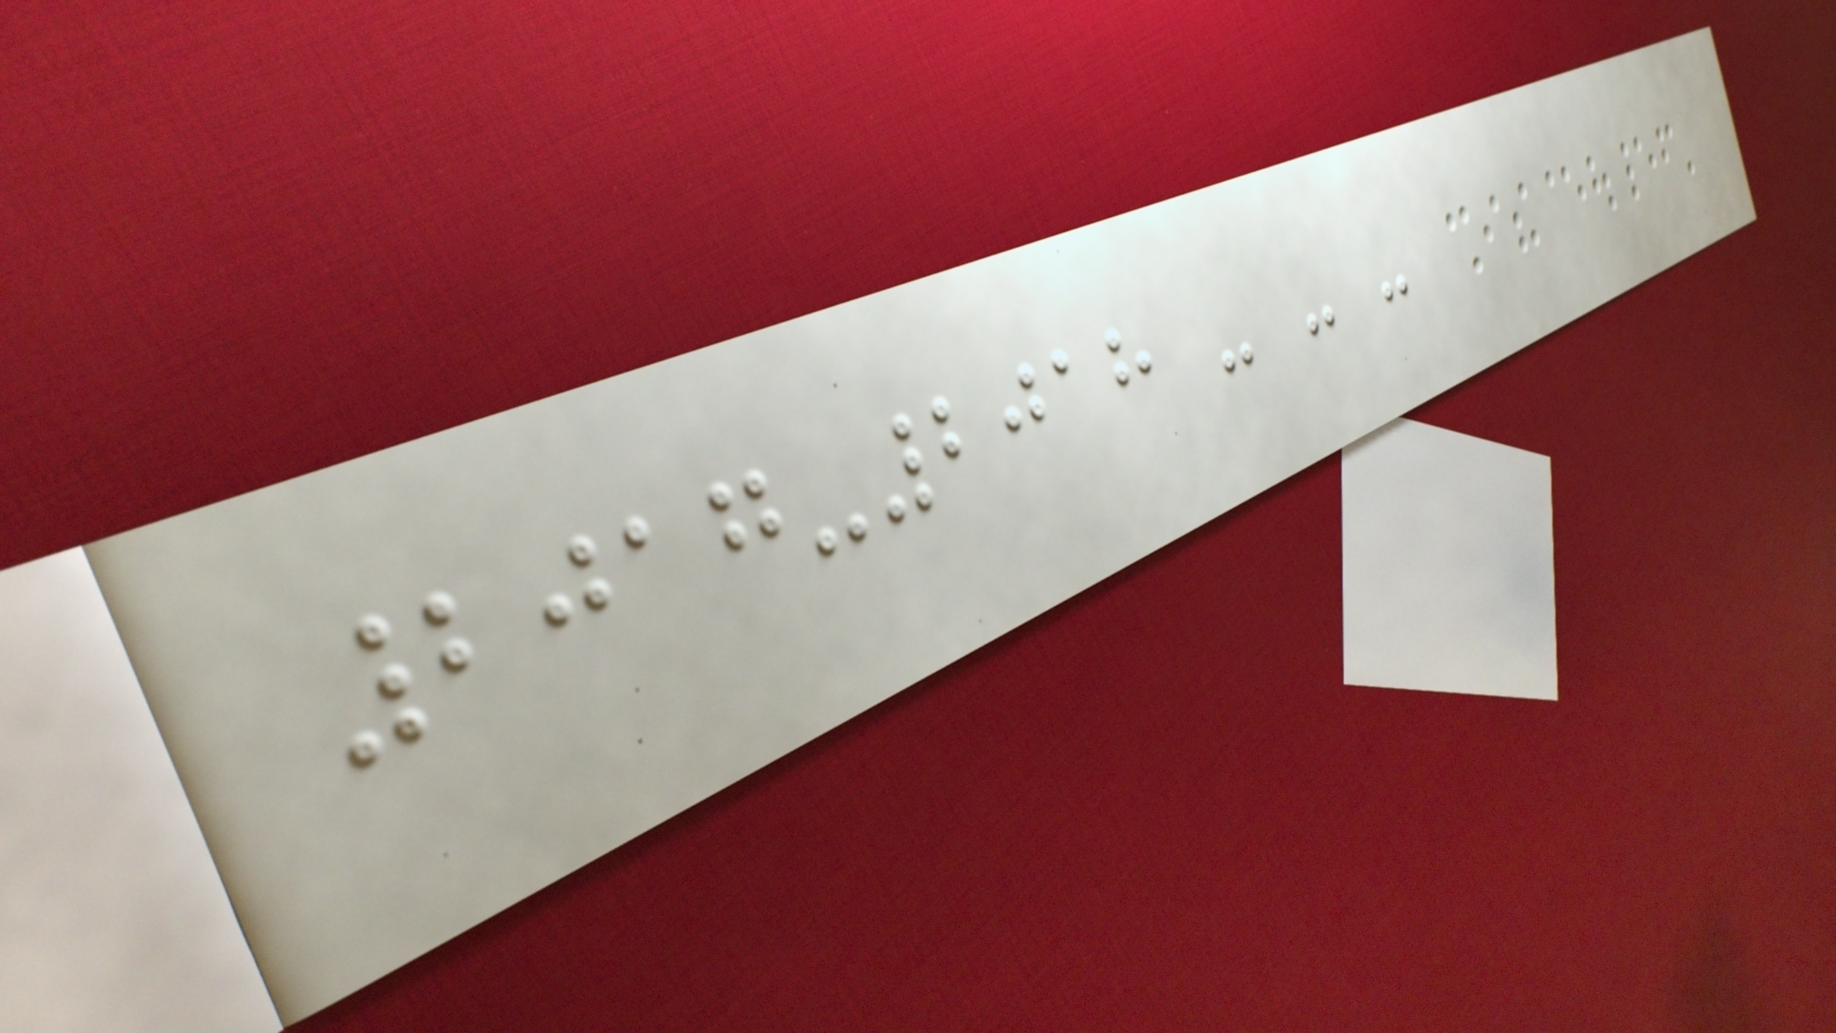2017-2018 - - -
